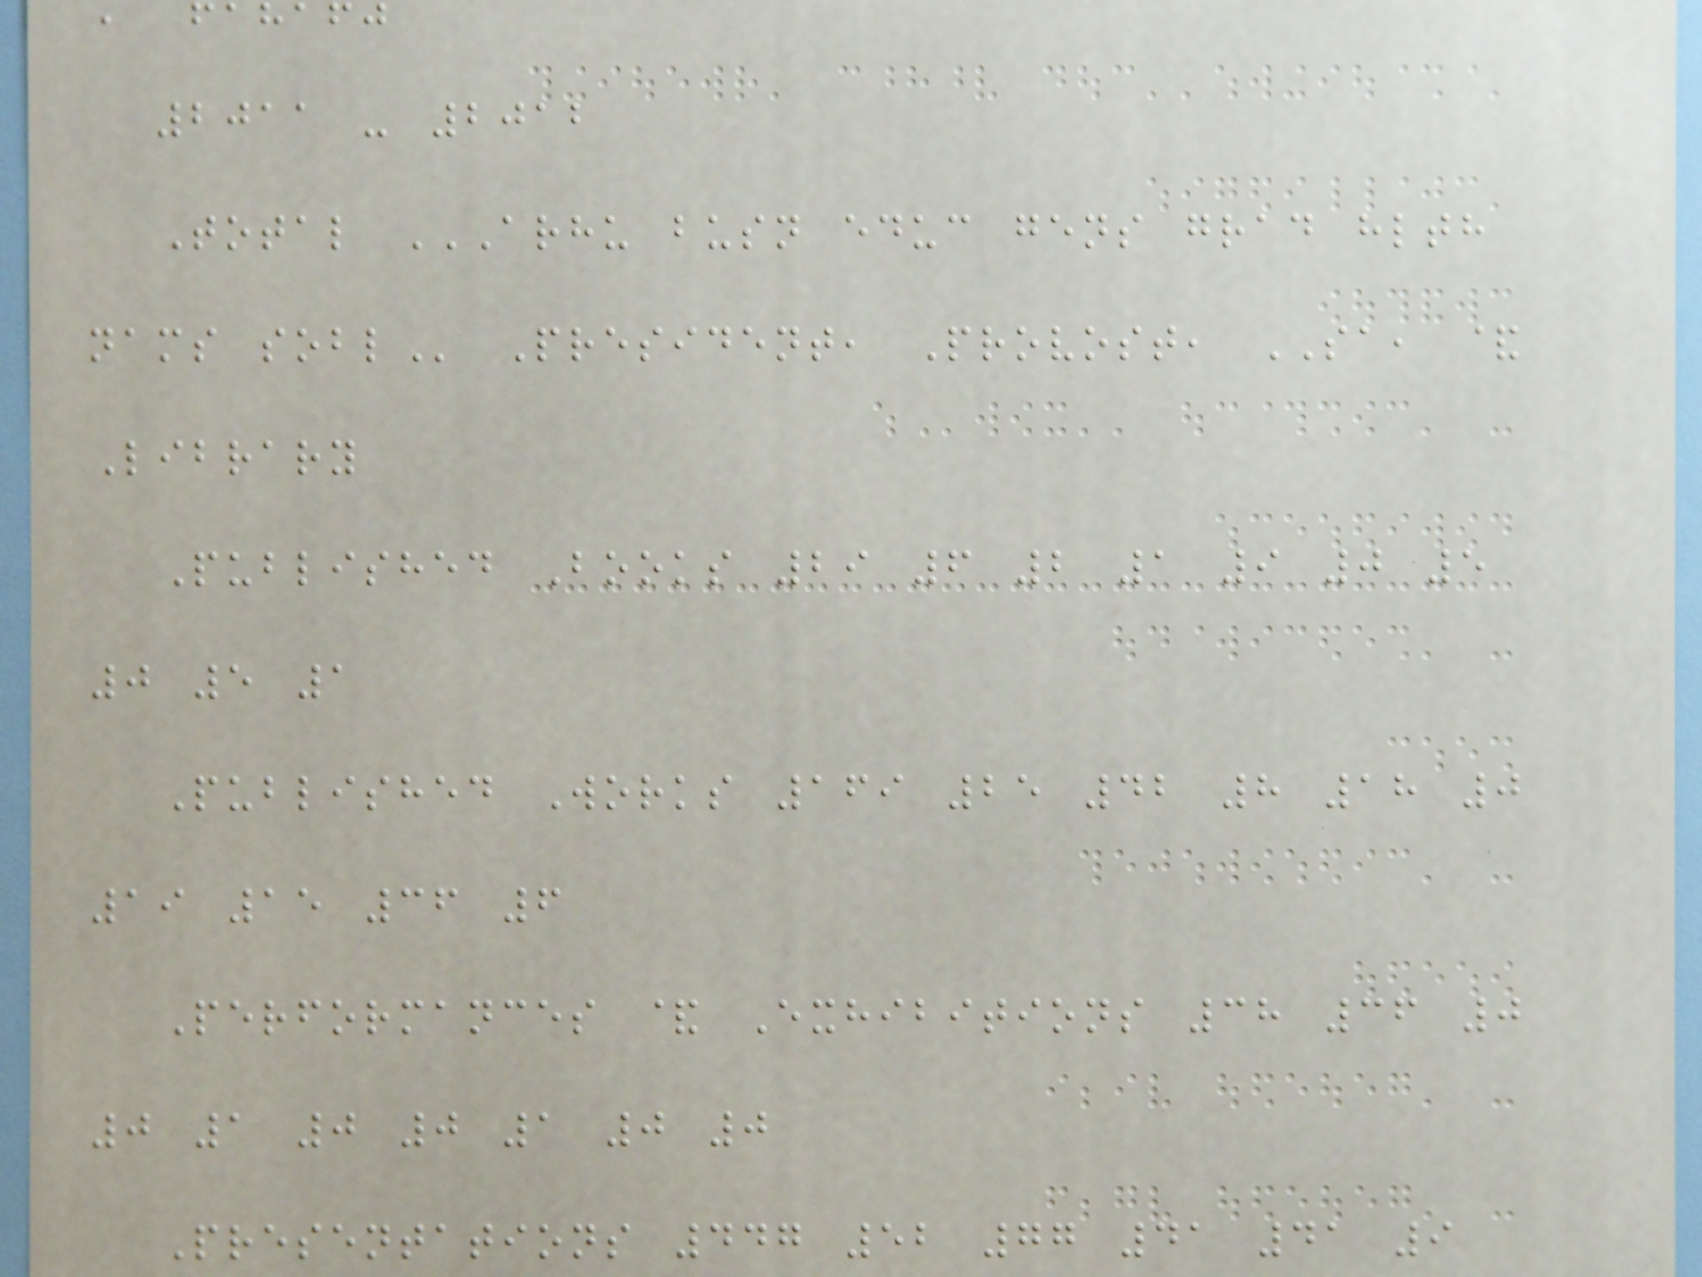2011 - 2012
Total ARHU BUSN EDUC GENS GRAD HLTH
Library
Published Books 29 6 2 1 9 0 5
0 5 1
Published Works 169 25 42 8 18 0
19 15 36 6
Performances & Exhibitions 38 36 0
0 1 0 0 1 0 0
Presentations 447 52 77 41 41 9
